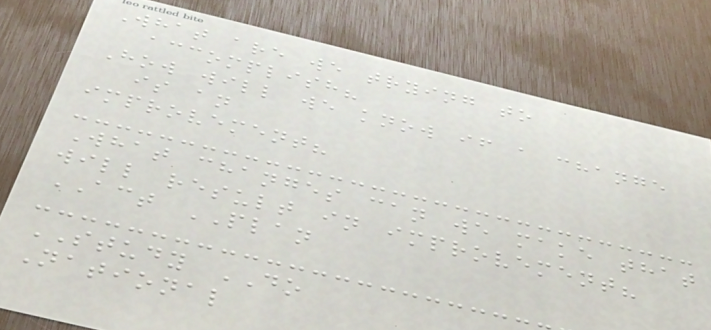What are we trying to
accomplish?
How will we know if a change
is an
improvement?
What changes can we make that
will result in improvement?
ACT PLAN
STUDY DO
National
